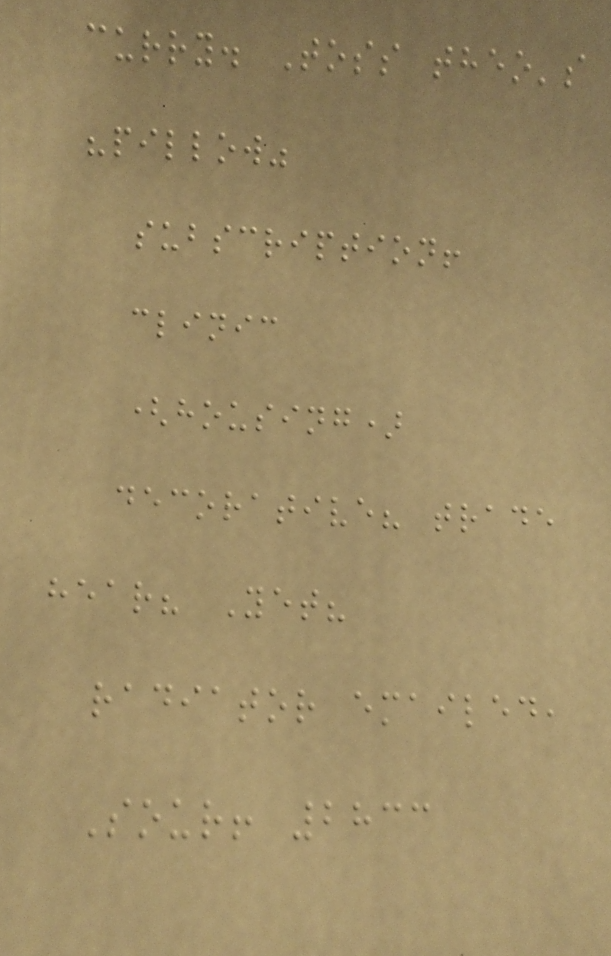curry. Toss theo's
"pillow"
subscription!
clinic
(housing)
decorative? trade
hear? Yet?
radiator emailed,
Sour! 2833
